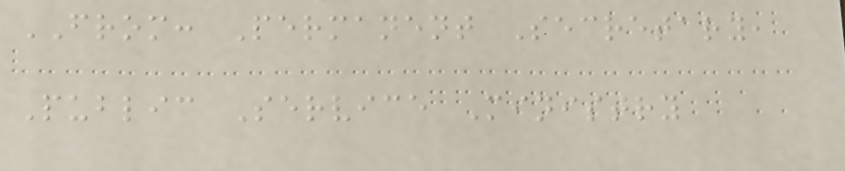FROM: Permanent Secretary,
Public Service Ministry
